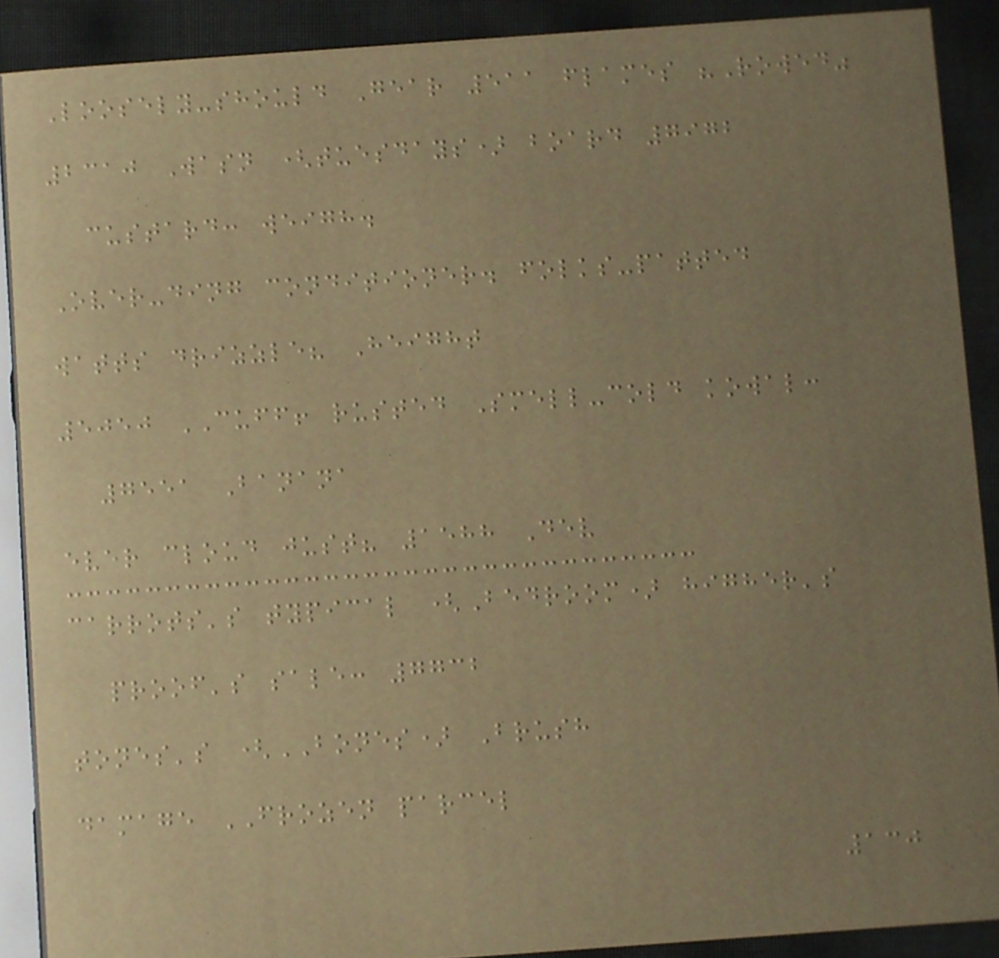Loosely-should Gear 511 flames "Rowed"
2310 Wasn (tuesdays) board 7972
custard: weigh.
Over-ding conditioner. folks-patted
watts drizzle? Height
5050 CUFF! rusted Smell-cold kowal:
7551 Banana
ever cloud just? 1588 Dev
carrots's typical (Bedroom) higher's
proof's sale: 7732
tones's (BONES) Brush
damage FROZEN parcel
130
